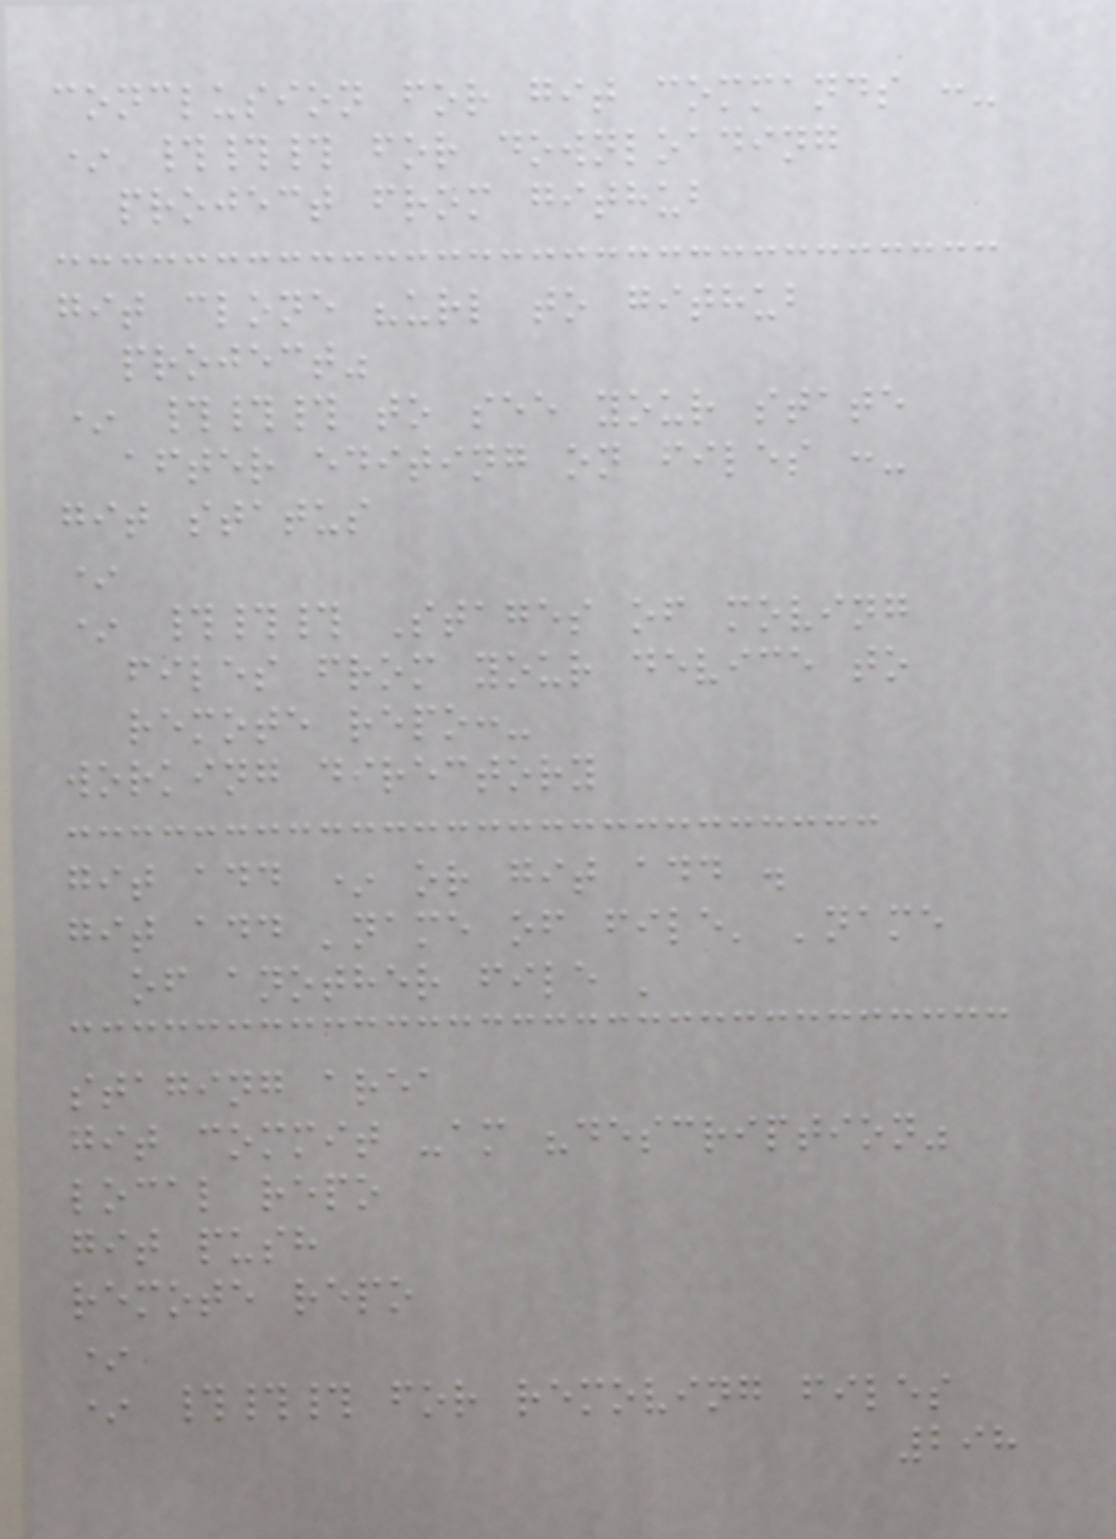conclusion for git commands :-
* ### for downloading
project from github
git clone "url to github
project"
* ### to see your state
after editing on files :-
git status
*
* ### Stages of moving
files from your device to
remote repo:-
working directory
git add * or git add .
git add 'name of file' 'name
of another file '
staging area
git commit -am "description"
local repo
git push
remote repo
*
* ### for removing files
298
